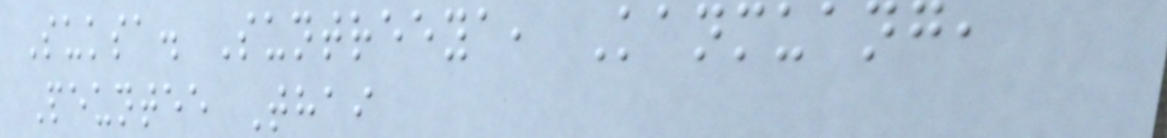Suksa. Suntreeya, Kanmuang,
Peuntee Thai
